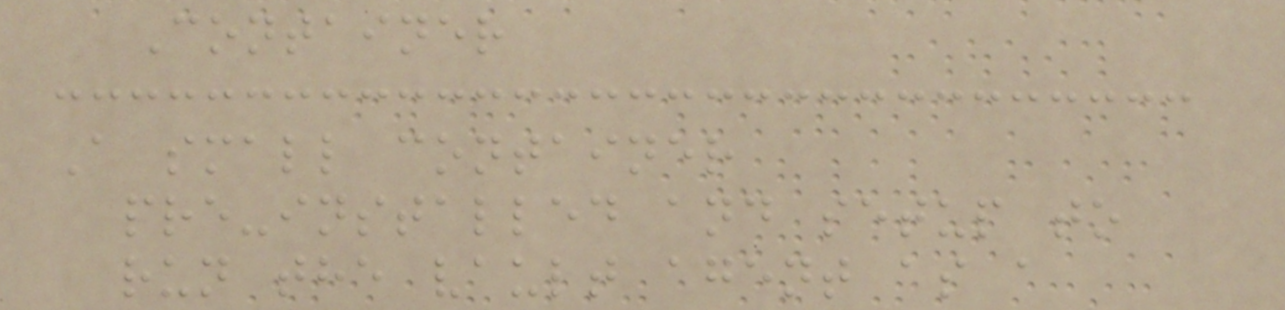Container
A small container
pre-installed and setup to
run the vault agent as a
